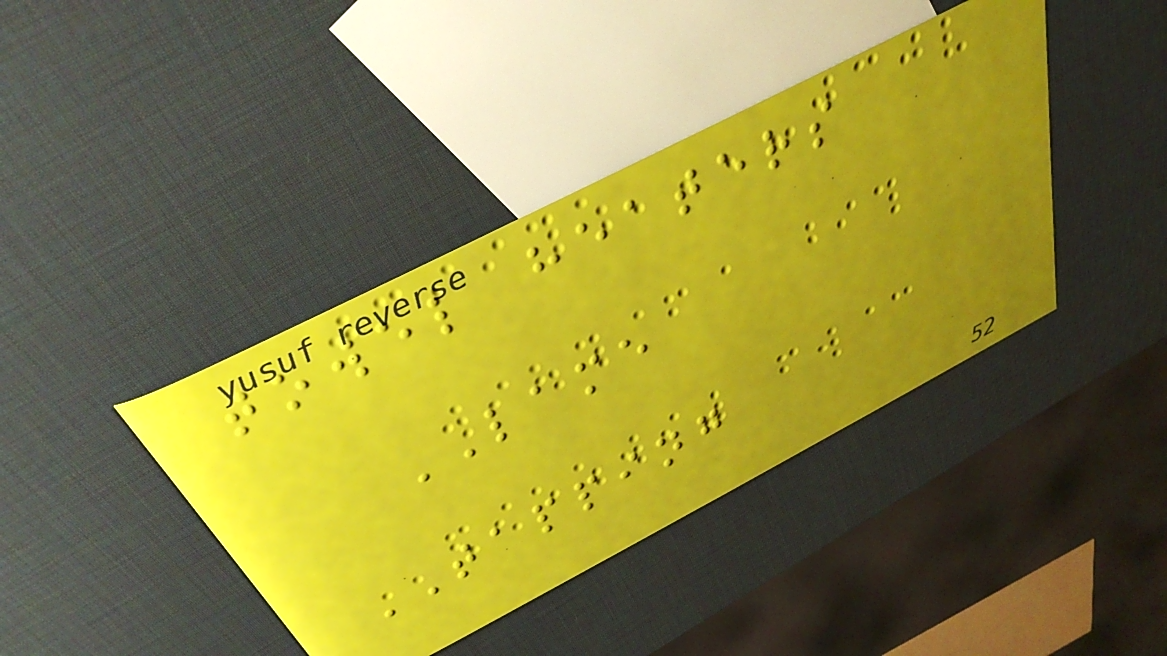towel heaters
LAME
TAPPING
